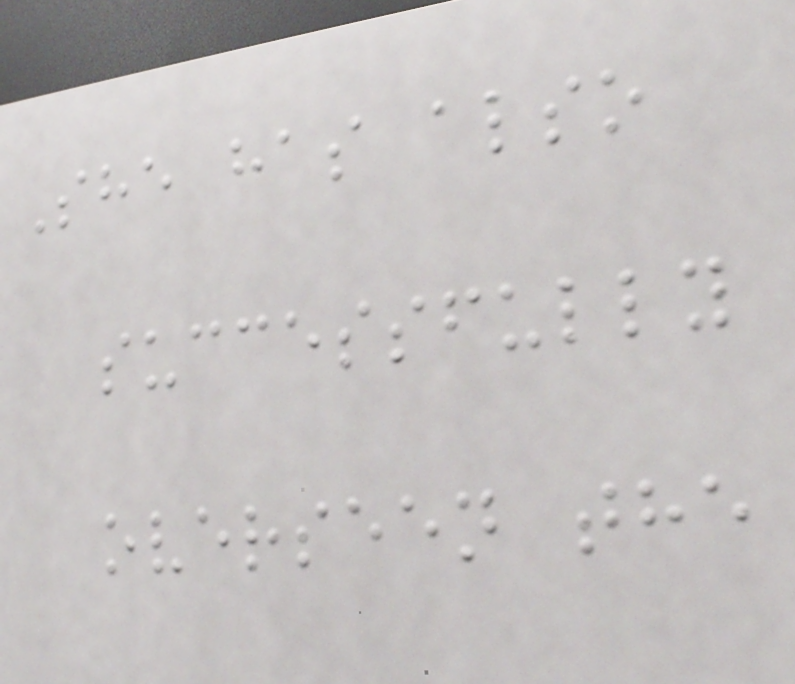She has also
successfully
overseen the
